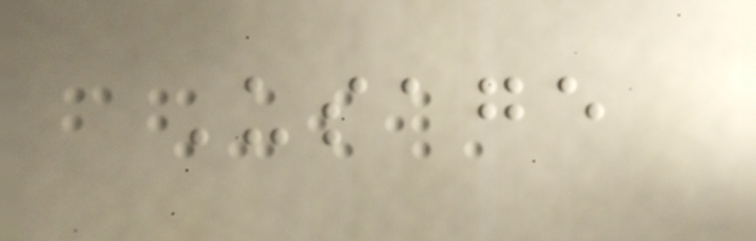Usage
